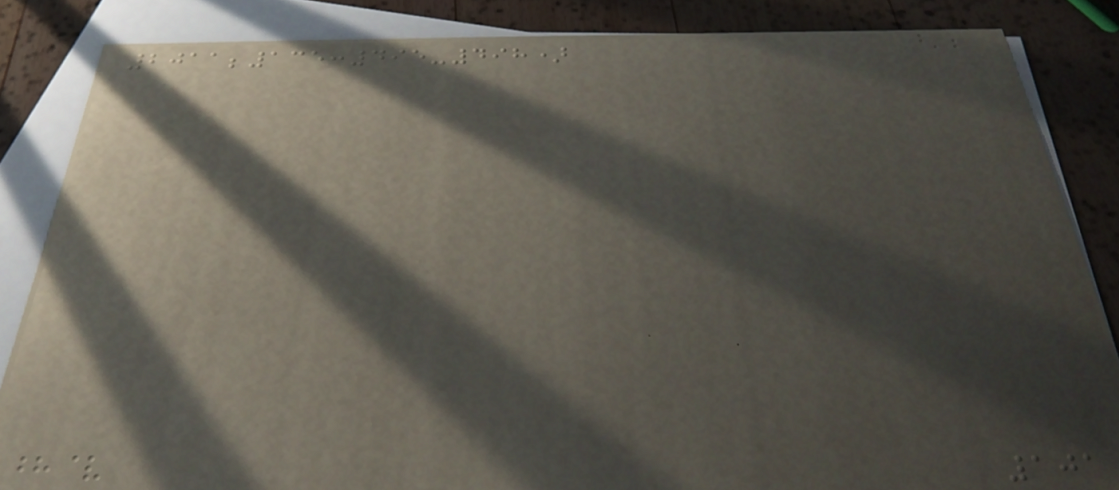2011;135:495-498)
101
